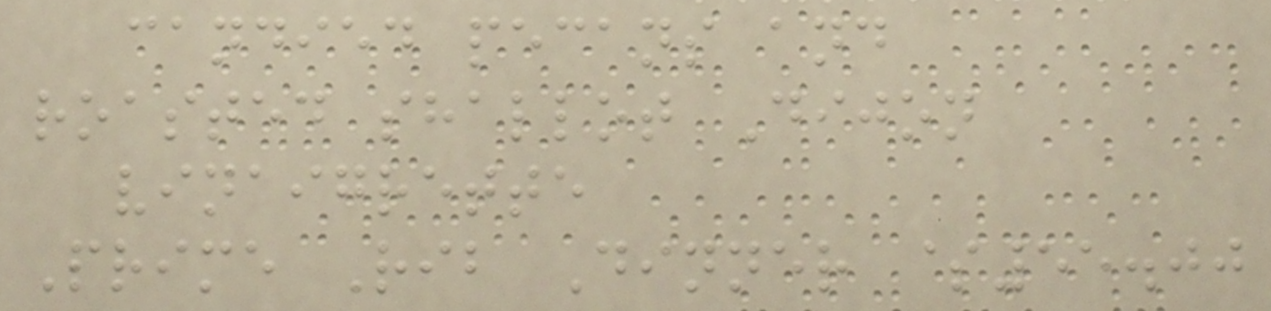candied pecans and
roasted shallot Dijon
vinaigrette
Prime Rib Dinner $55.00
